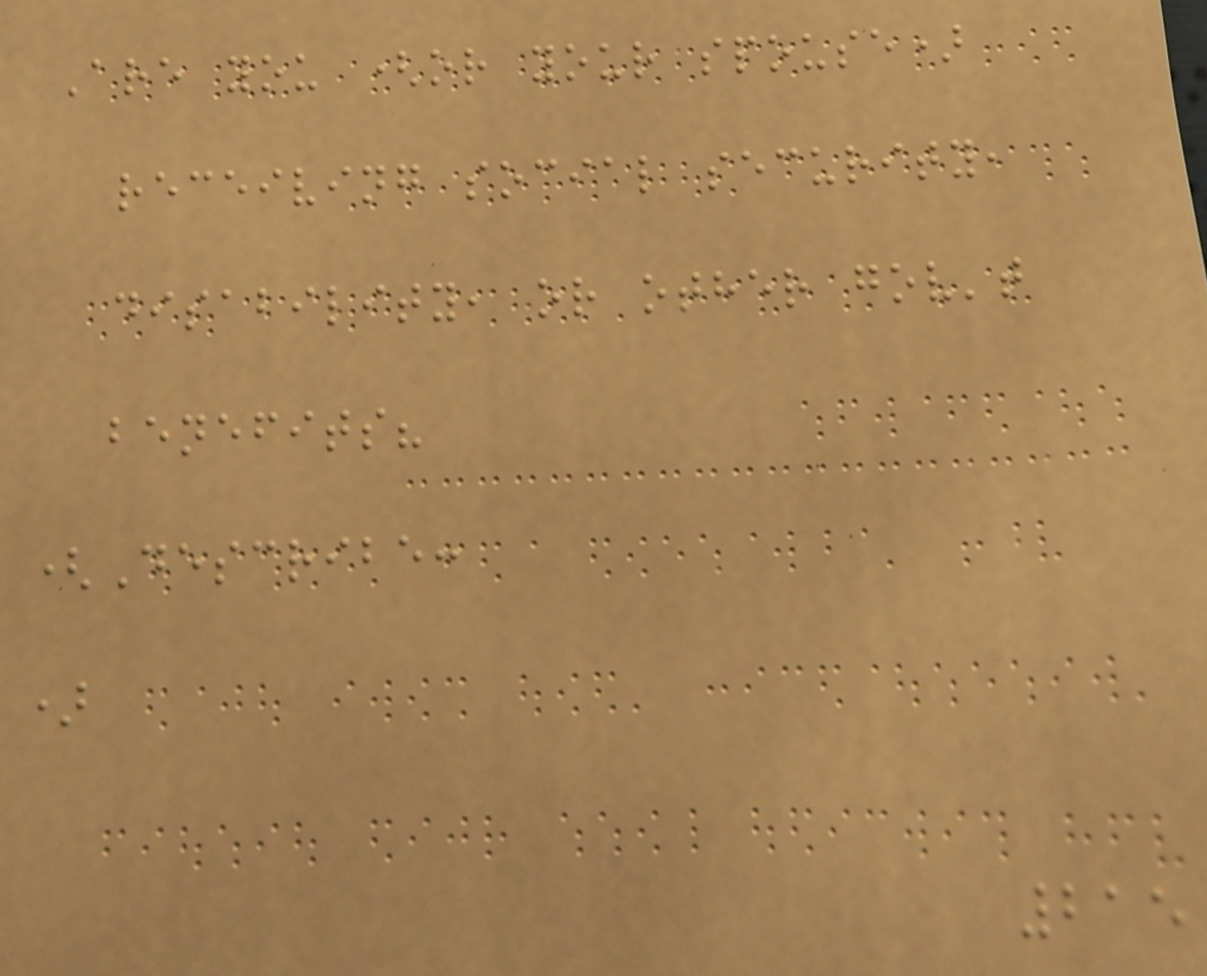Are you (or your spouse)
receiving social security,
disability, or other gov't
benefits?
(Describe:
)
215
